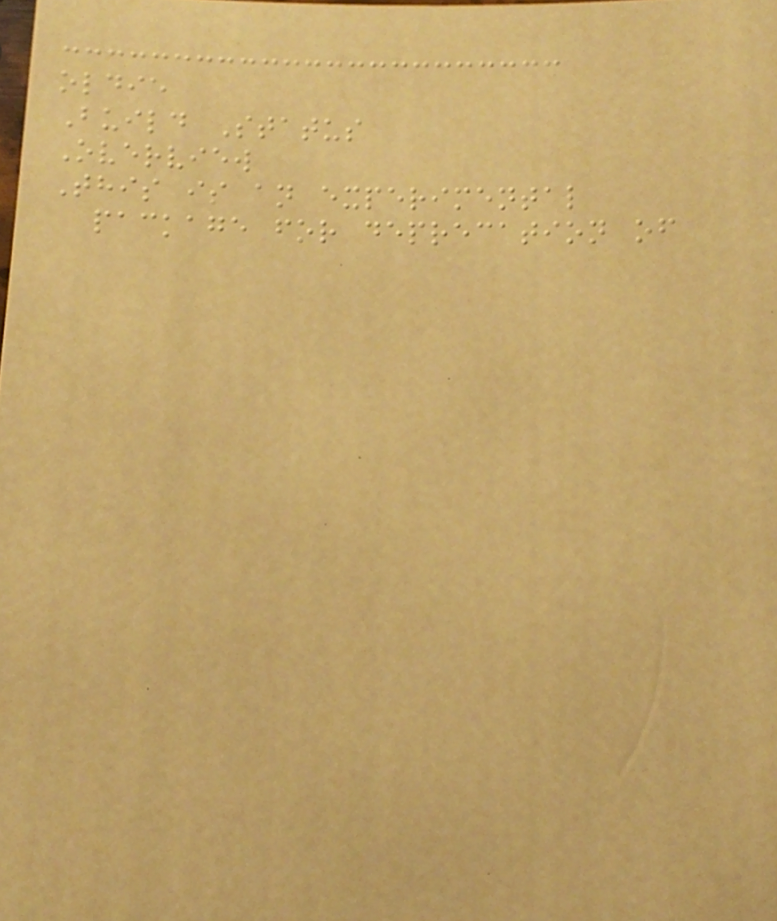oldie
Build Status
Overview
This is an experimental
package for deprecation of
